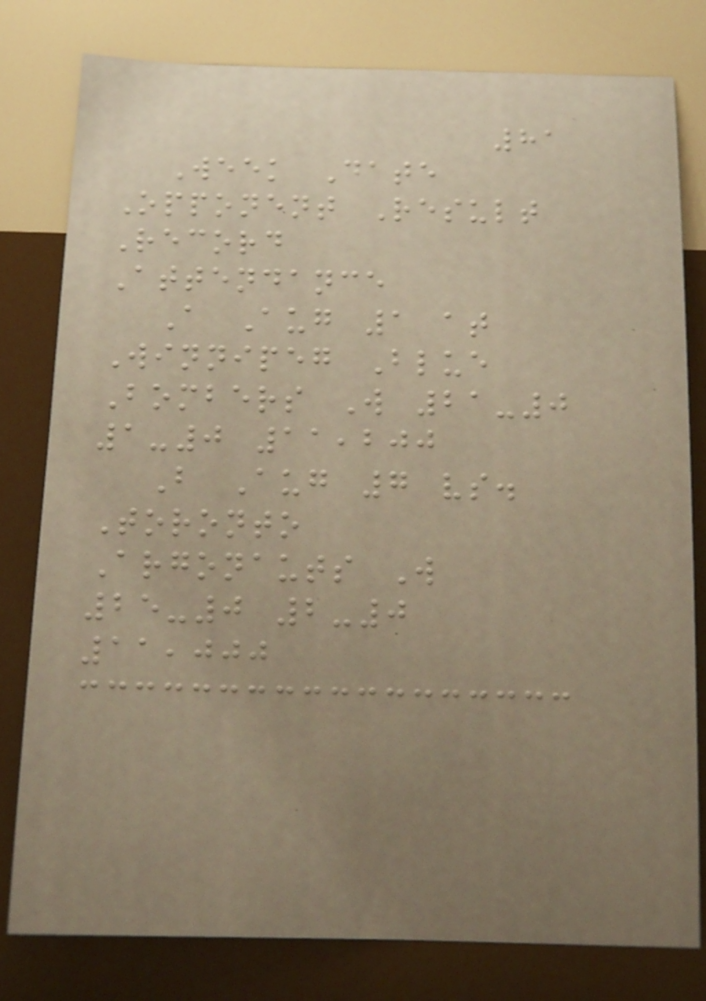81
Week Date
Opponent Result
Record
Attendance
A Aug 1 at
Winnipeg Blue
Bombers W 21-0
1-0 11,200
B Aug 7 vs.
Toronto
Argonauts W
25-0 2-0
11,000
